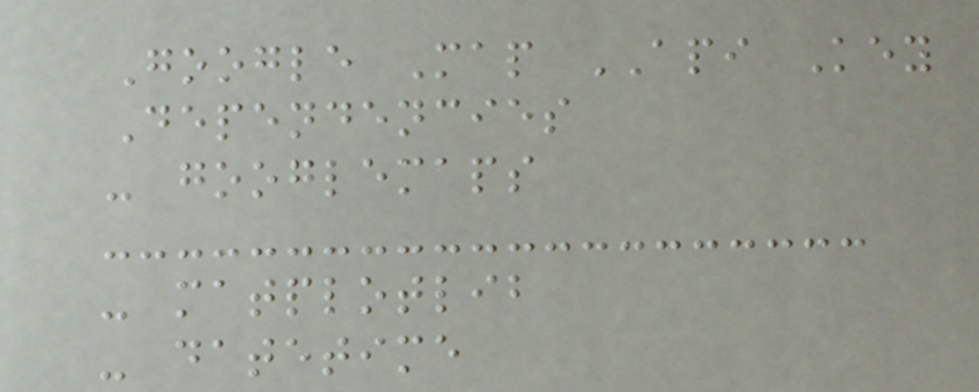Google Map API Key
Dependencies
- googlemaps
- matplotlib
- datetime
